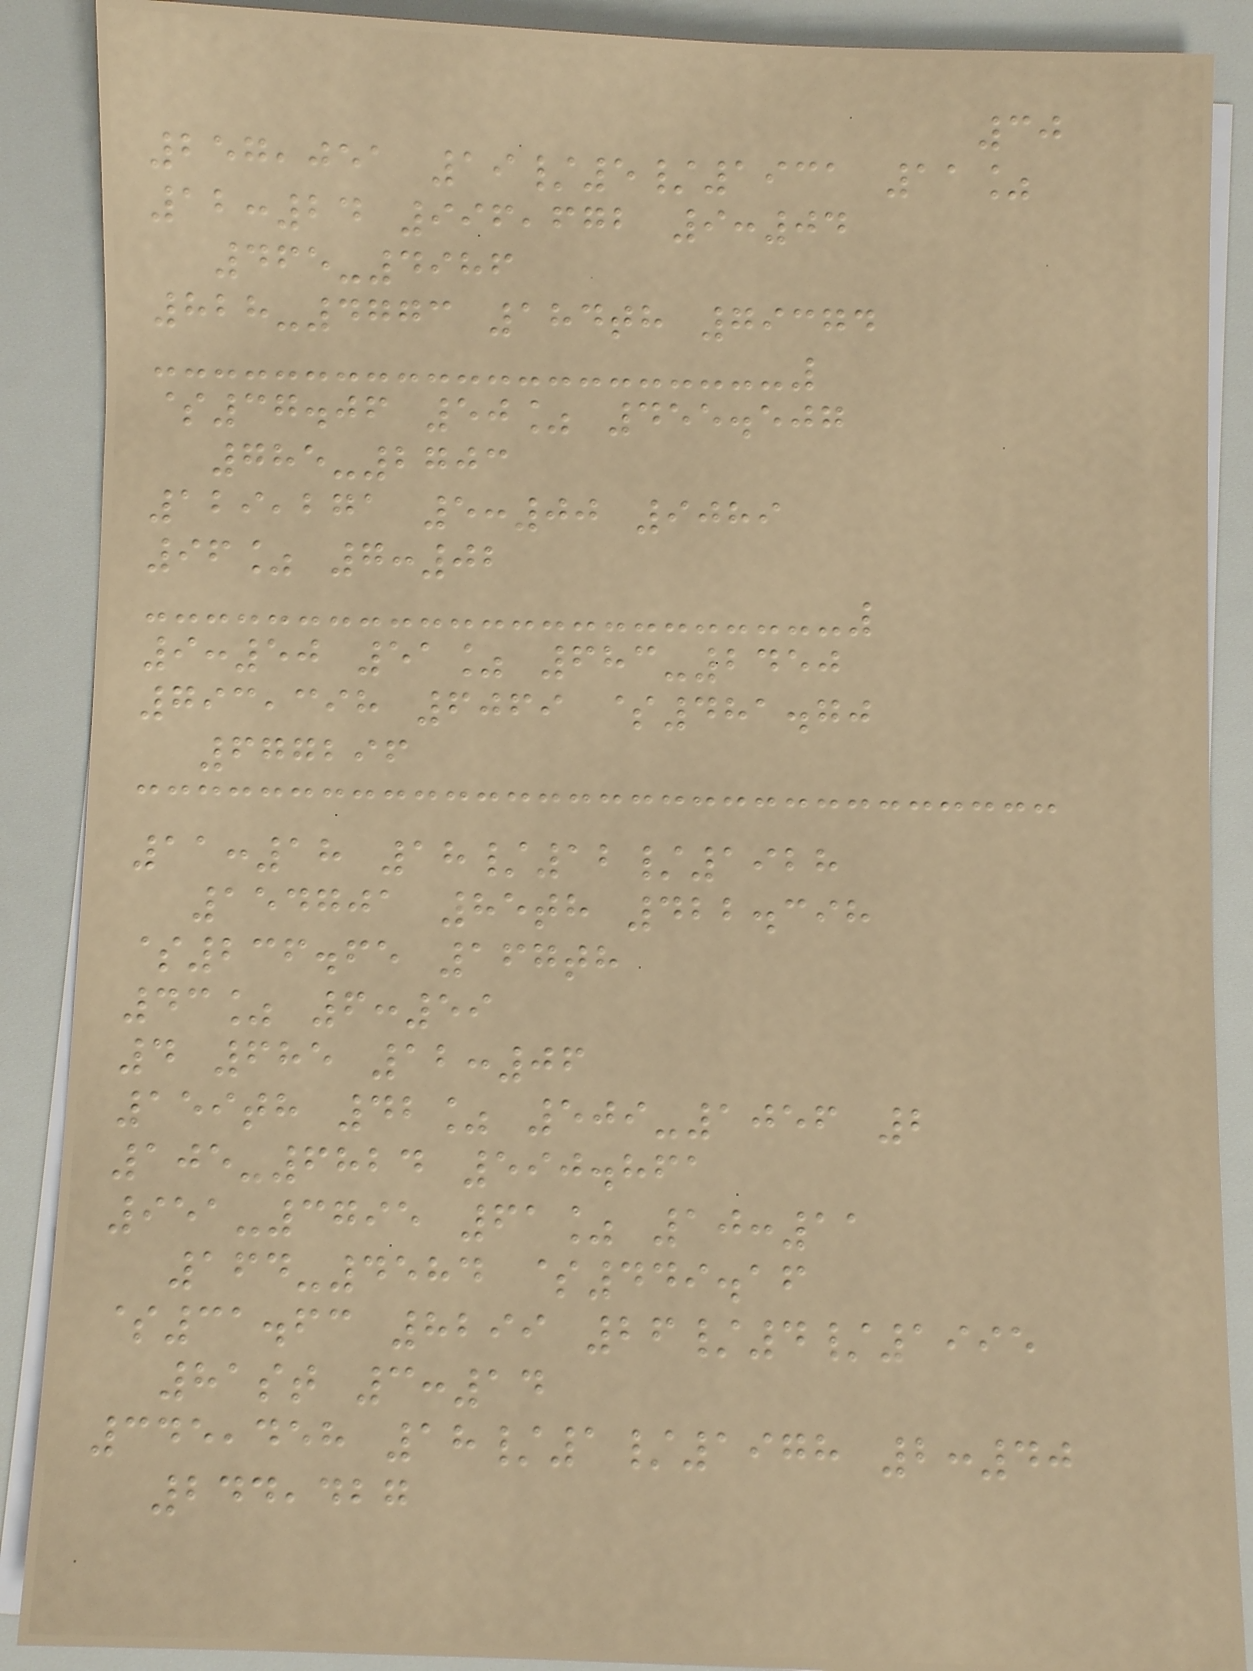30
257,051 19/5/1931 11%
12:24 996,672 9:04
465-4986
828-4773 184th 79374
$37.06 50% 455.507
785-2703
129,271 5:00 9089
96% 7:02
9:50 51% 683-2450
793,398 6069 $481.70
677296
11:18 18/12/1928
154701 85th 422.398
$236.65 167th
43% 6:59
4 685 12:06
159th 42% 509-1056 2
105-6824 590.861
951-3795 61% 10:11
164-4584 $449.16
$31.63 8299 26/4/1995
81st 3:14
345,458 18/1/1978 2:40
244,427
